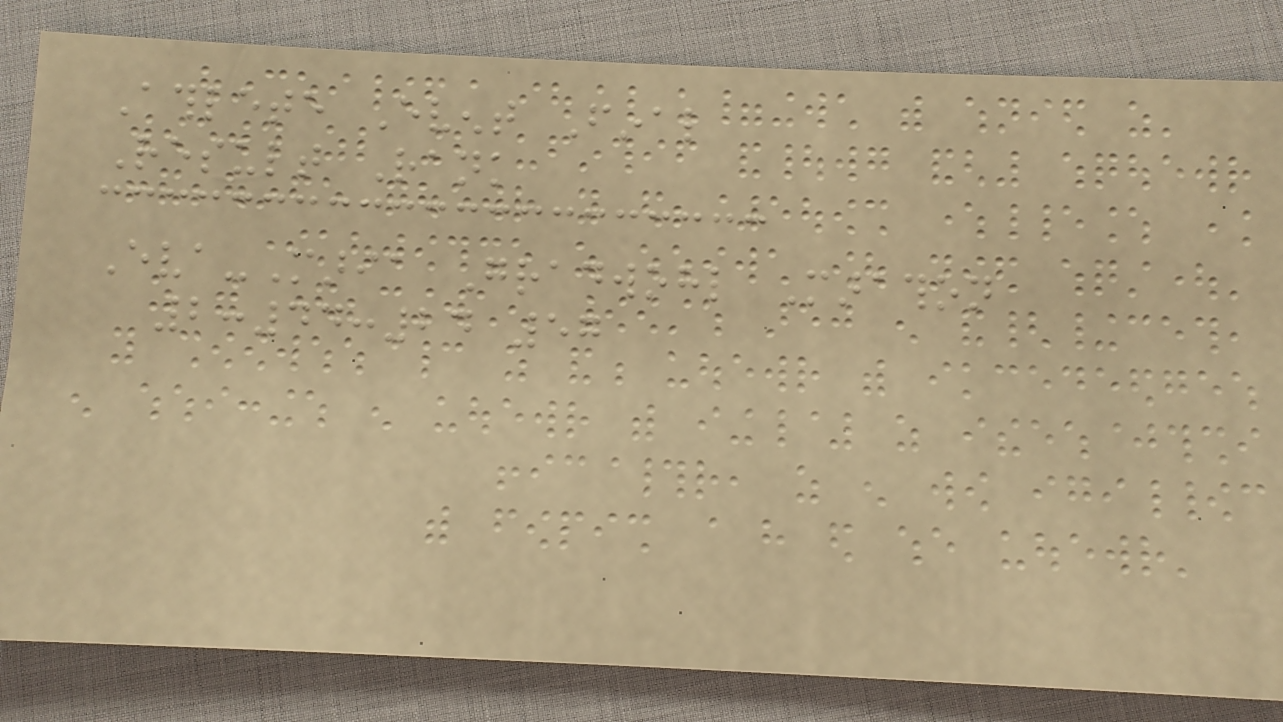Athlete Event Final
Result Rank
Eva-Maria Gradwohl Marathon
2:44:24 57
